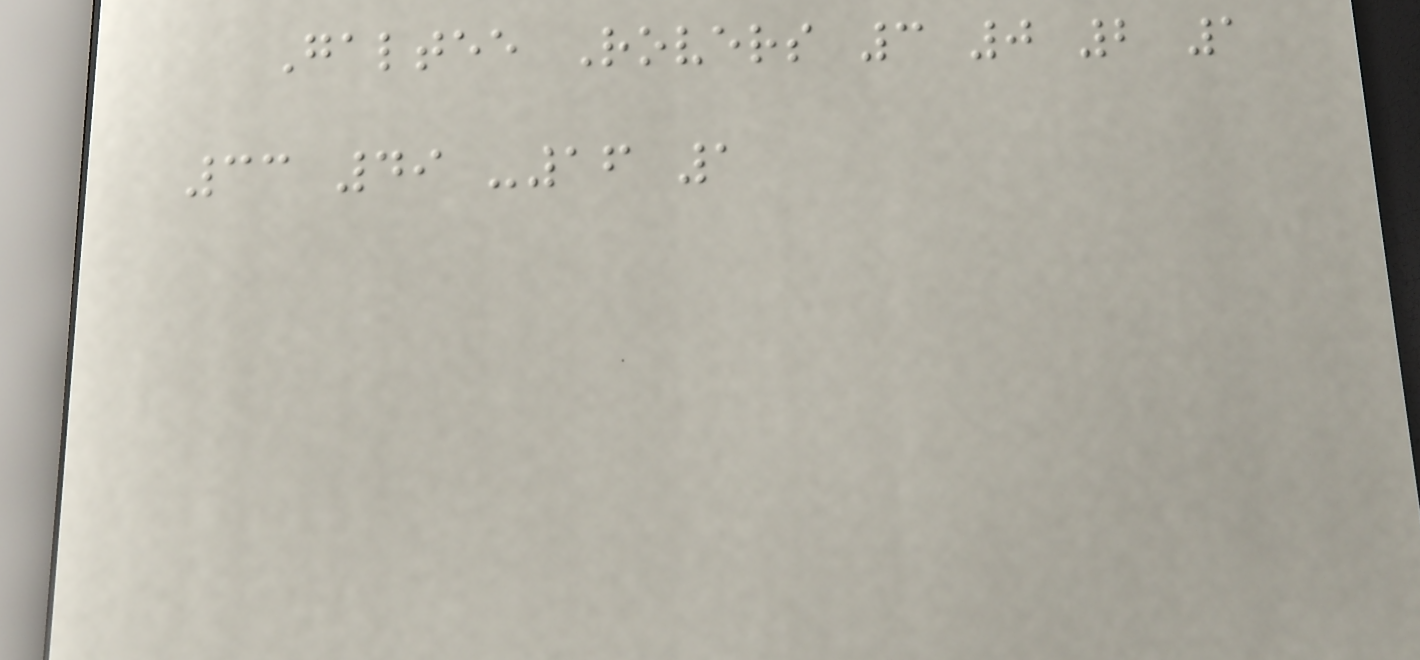Galtee Rovers 3 0 2 1
33 49 -16 1
